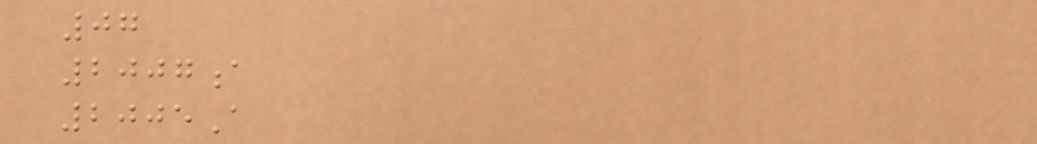07
2007a
2005A
